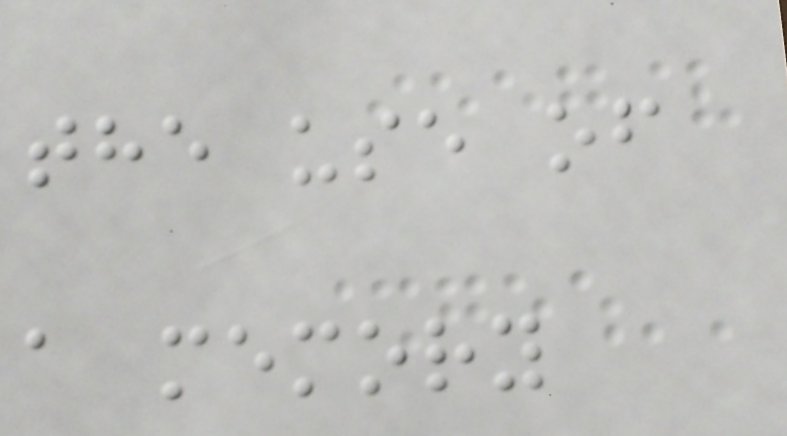the use of
a memory
